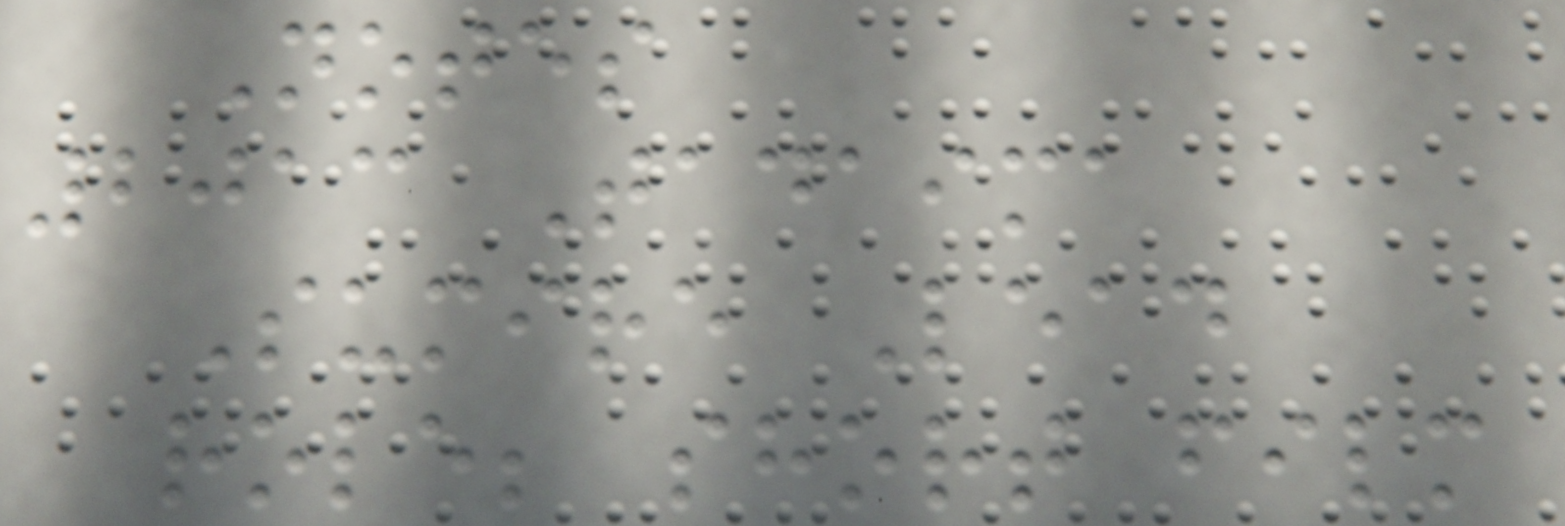Notes
2013 Tadaima
Sumire Lead
role; short film
